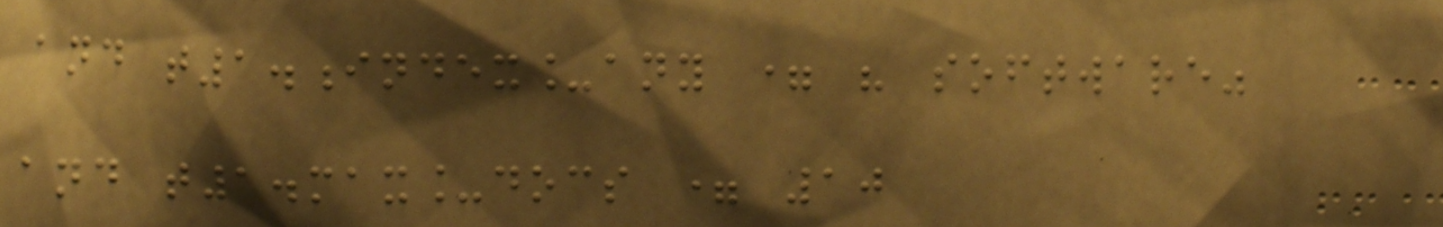and t1.index_any = " software"
and t1.max_docs = 10
